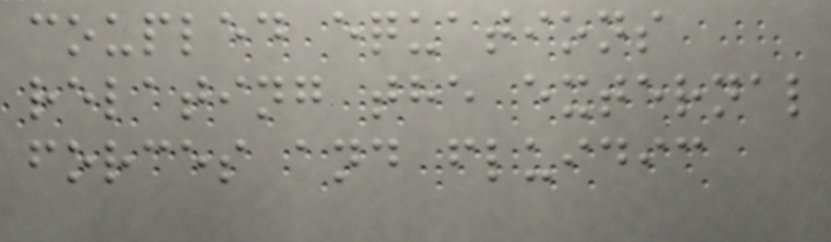coupled equations
relating the external
forces and fluidic
